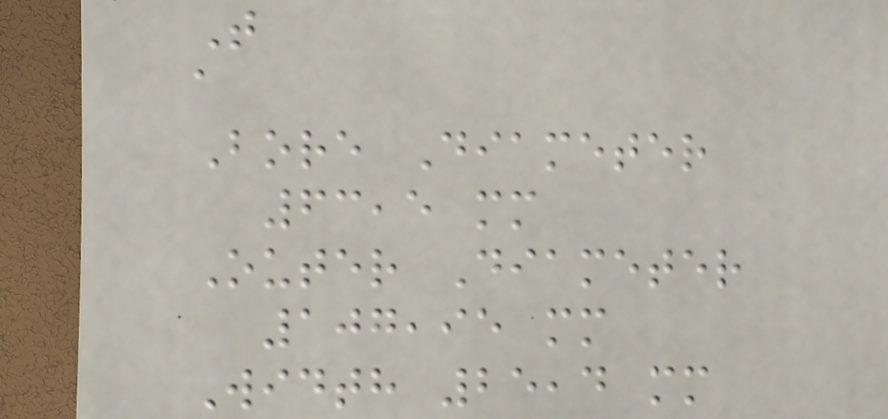T
a
Bore Diameter
63,5 mm
Outer Diameter
107,95 mm
Width 25,4 mm
